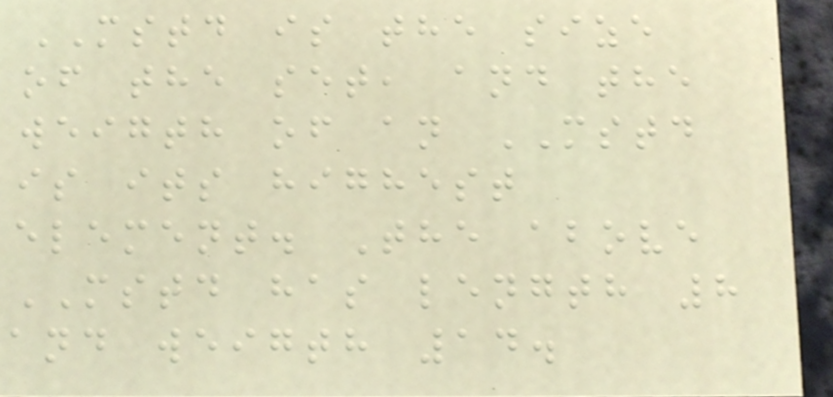MSTD is the size
of the set, and the
weigth of an MSTD
is its highest
element. The above
MSTD has length 8
and weigth 14.
